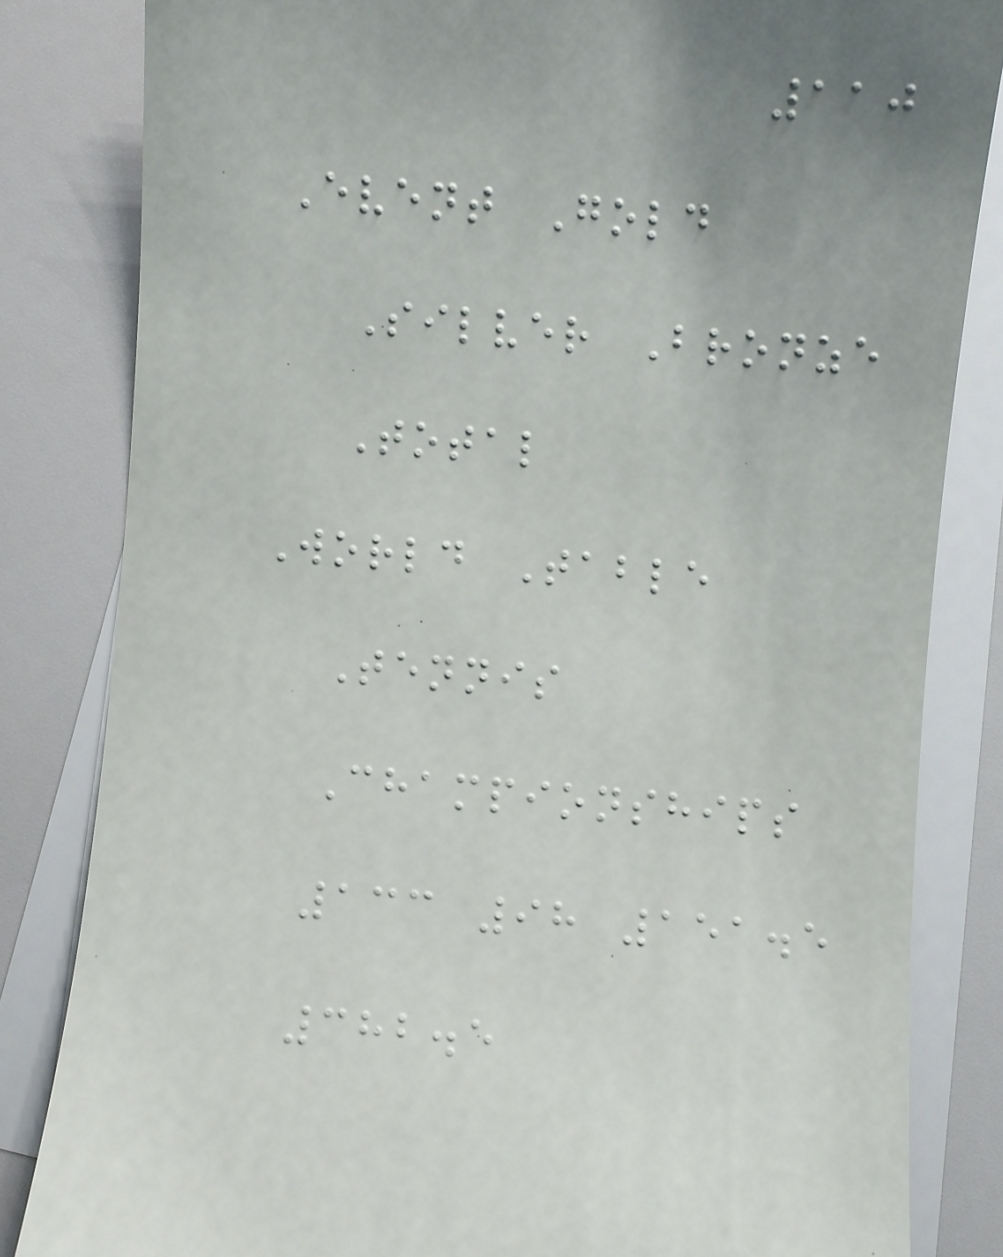110
Event Gold
Silver Bronze
Total
World Table
Tennis
Championships
133 98 151.5
382.5
